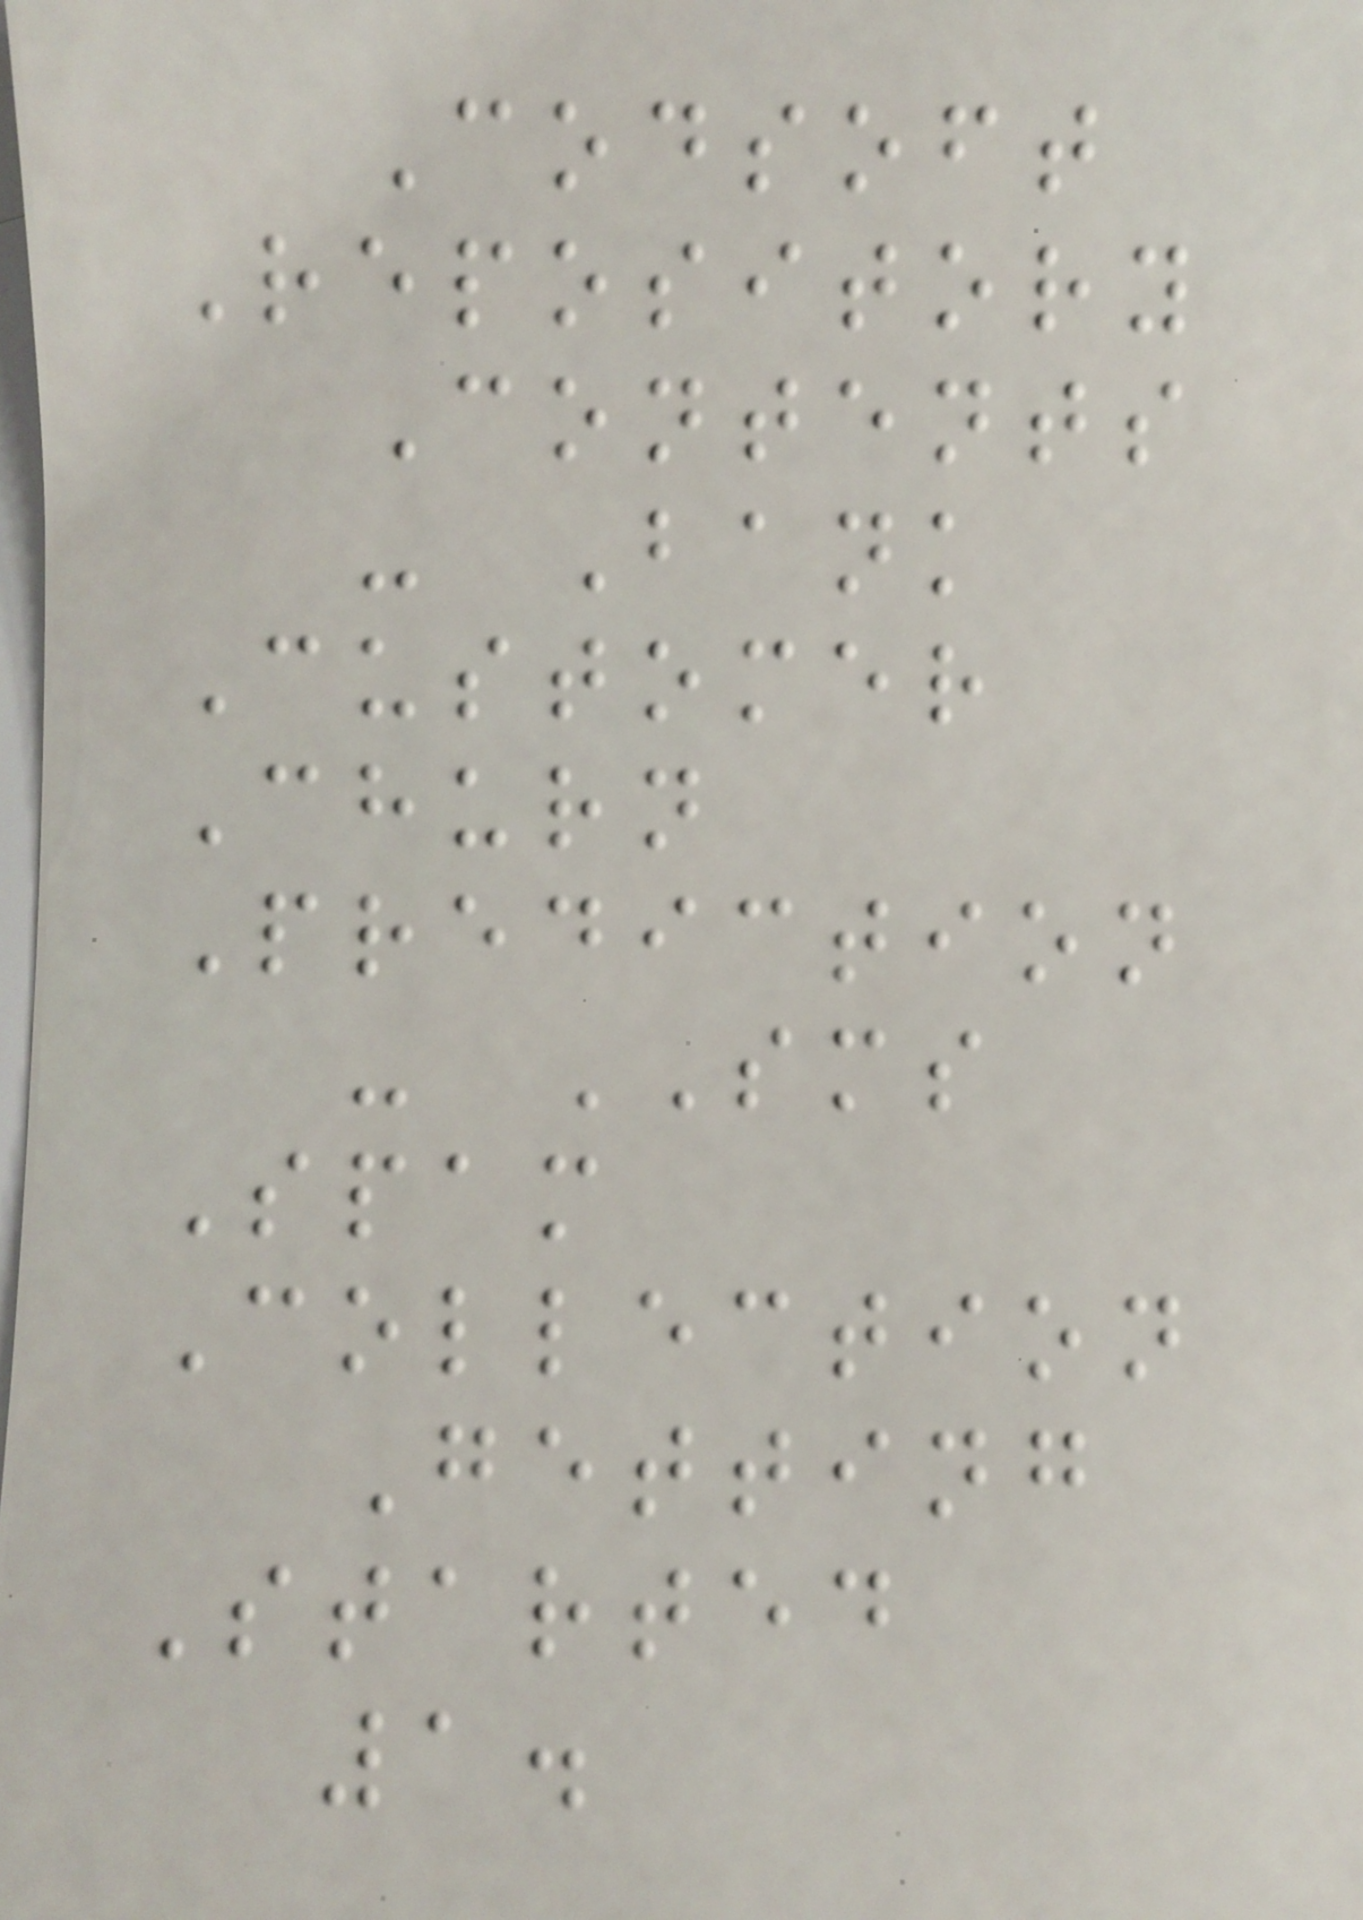Codsoft
Repository
Contents
- Bank
Customer
Churn
Prediction
- SMS
Spam
Collection
Getting
Started
1.
